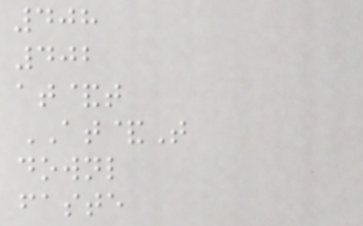408
402
at&t
AT&T
downl
faste
